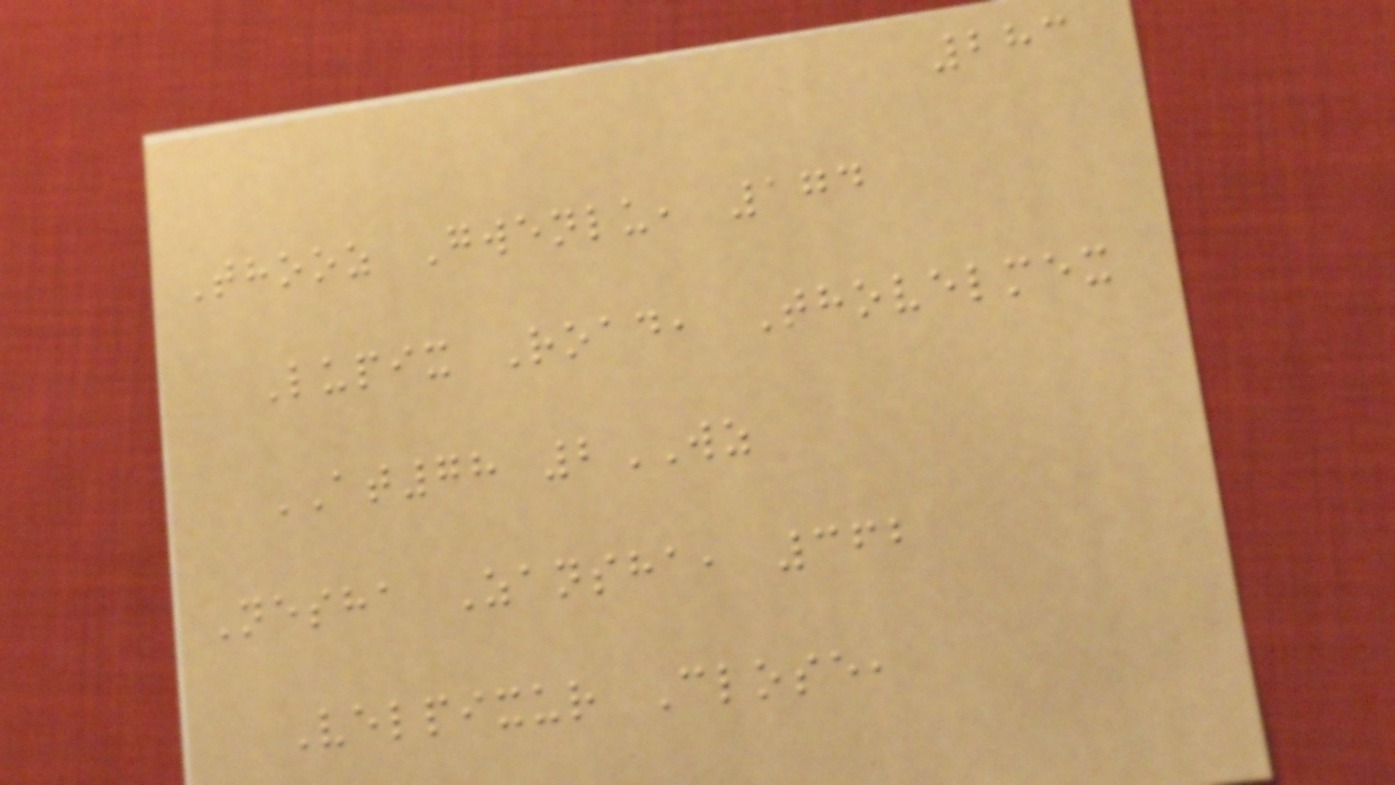283
Thooz Gwenlu, 174
Lupix Road, Thovelmex
AT78 2WZ
Nesha Zansha, 362
Velpixur Close,
